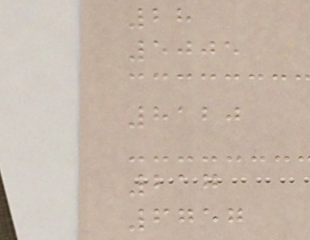28
5005
8120
217
6757
